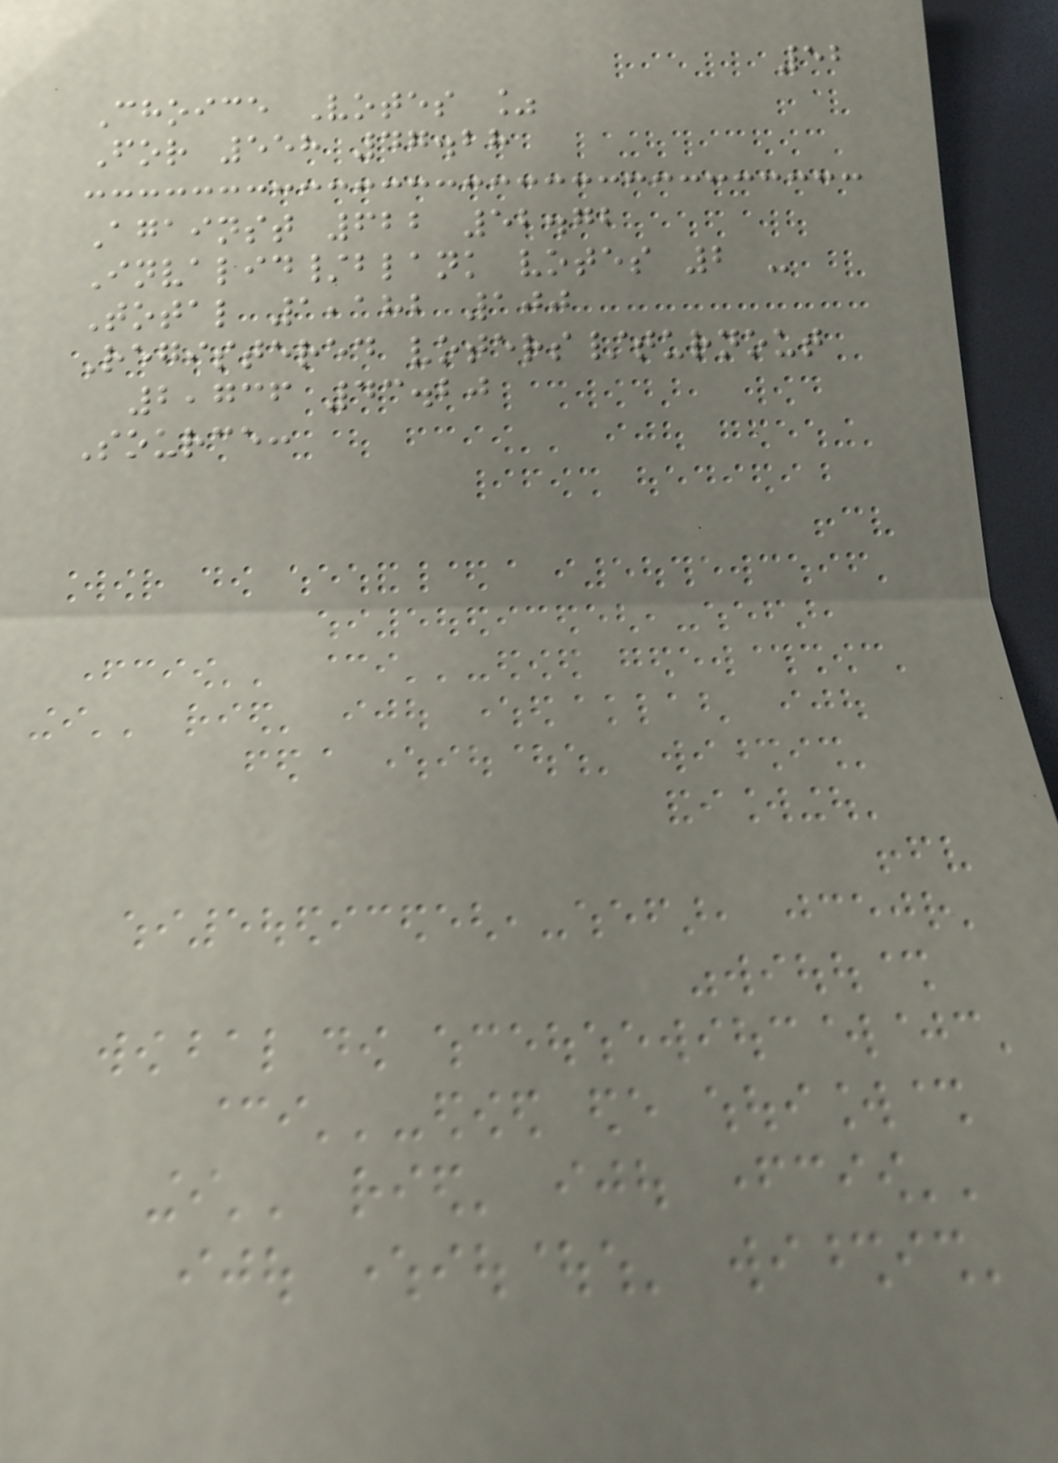52
Choice Votes %
For 558 47.28
Against 622 52.72
Invalid/blank votes 2 -
Total 1,182 100
Registered voters/turnout
2,736 43.20
Source:
